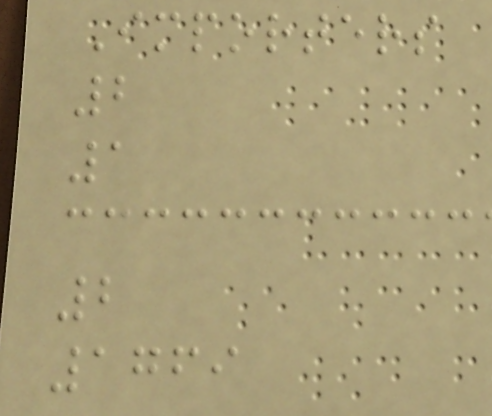Importers
2
1
2
1769
